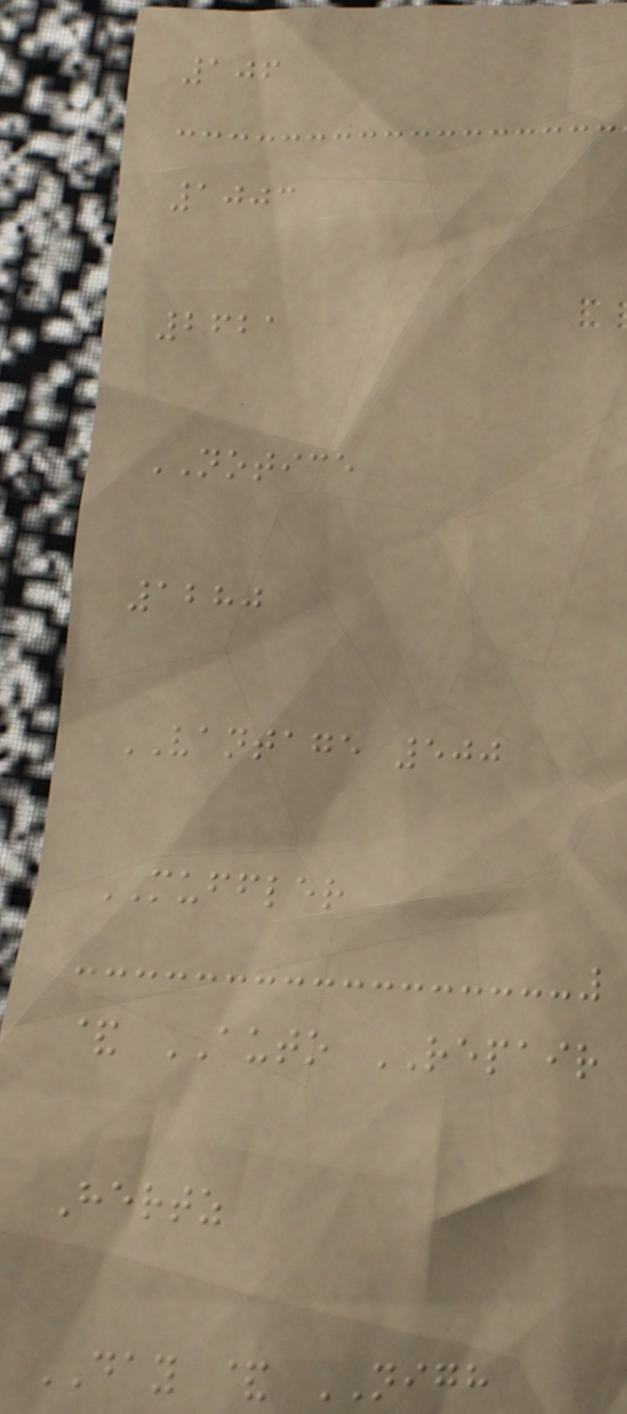106
1003
2621
NOTICE
1280
VANTAGE 500
MUFFLER
& AUTO REPAIR
Hertz
DAY & NIGH
